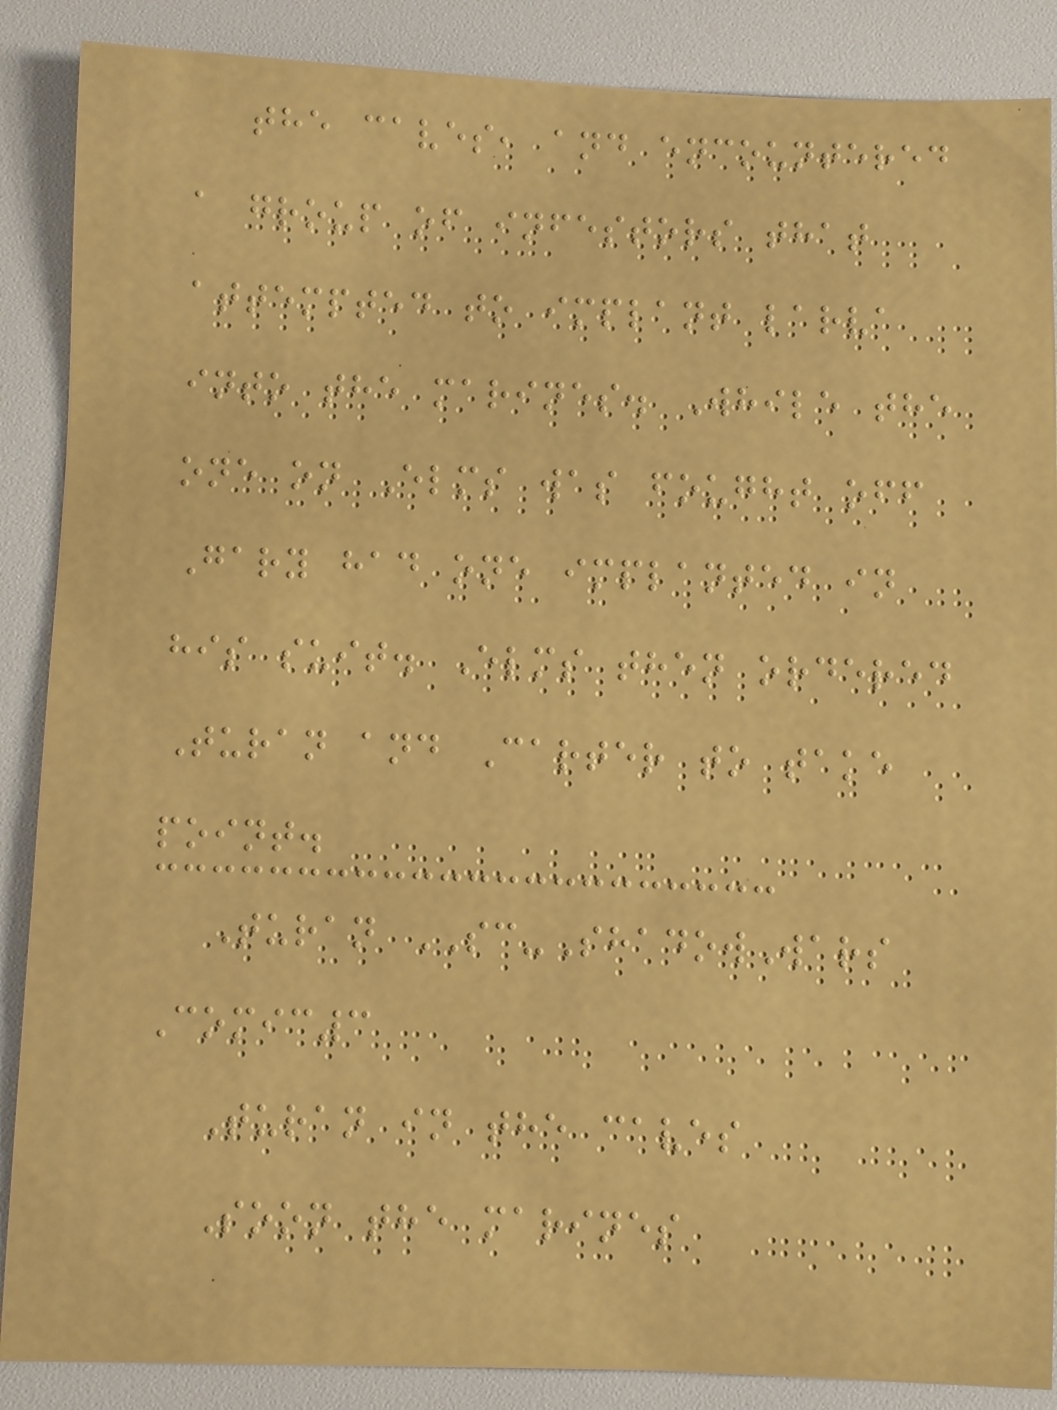the caves, and encountered
a group of infestors that
attempted to implant larva
into the marines. While the
one on Elms was fought off
Gary had one implanted in
his suit. Elms then ordered
Turan and Carter to take
point.
Turan SC-ShadowWars
Comic3
Turan in the caves
Soon the marines
